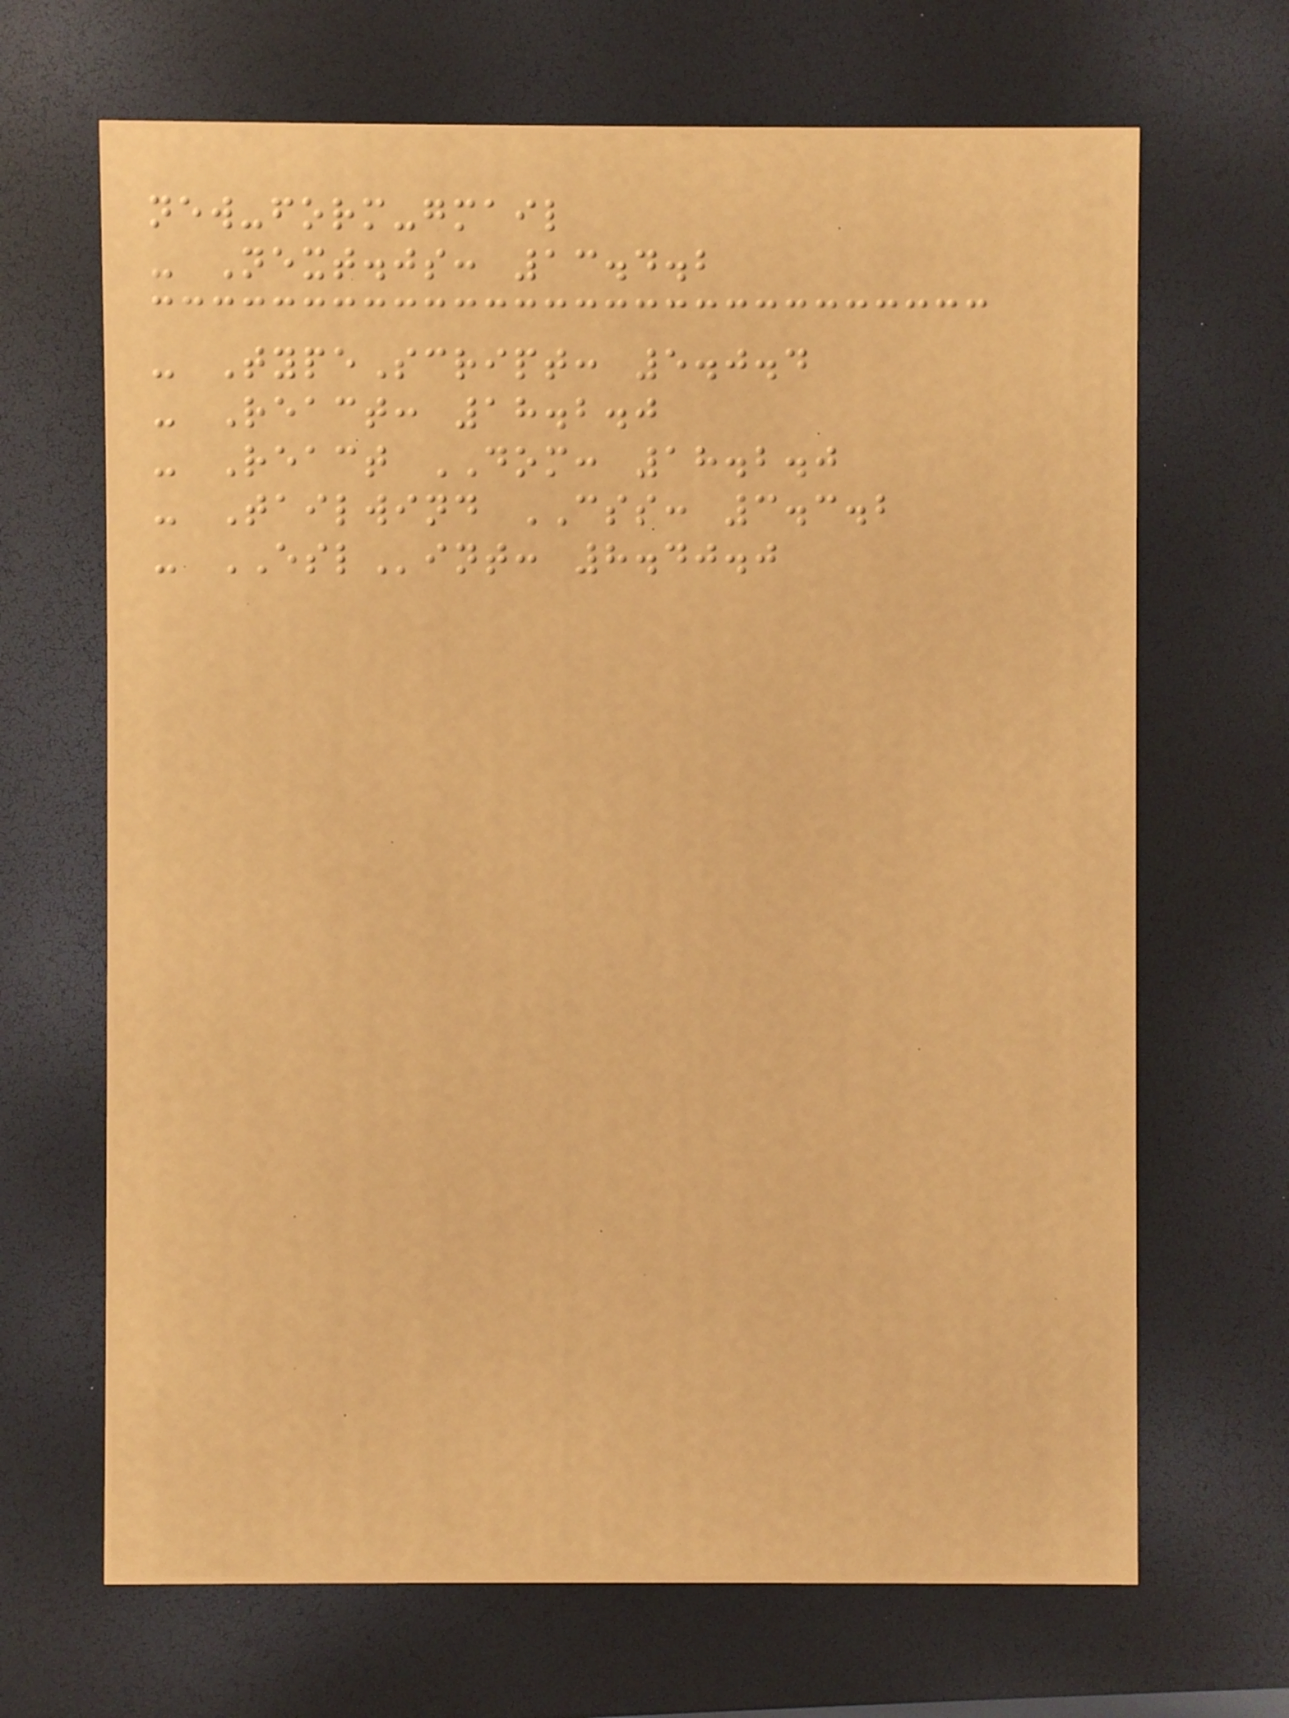new-form-gmail
- Next.js: 13.4.2
- TypeScript: 5.0.4
- React: 18.2.0
- React DOM: 18.2.0
- Tailwind CSS: 3.3.2
- ESLint: 8.40.0
